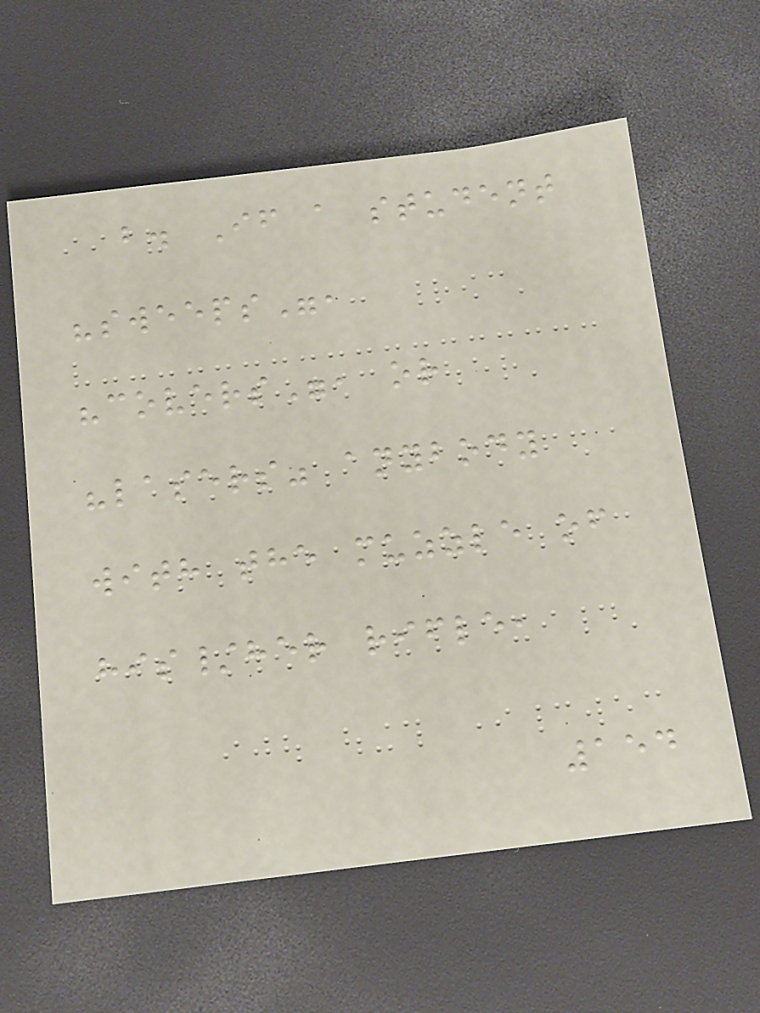b. If a student
"sweeps",
"covers", or
"lasers" anybody
with the muzzle of
his/her rifle,
154
